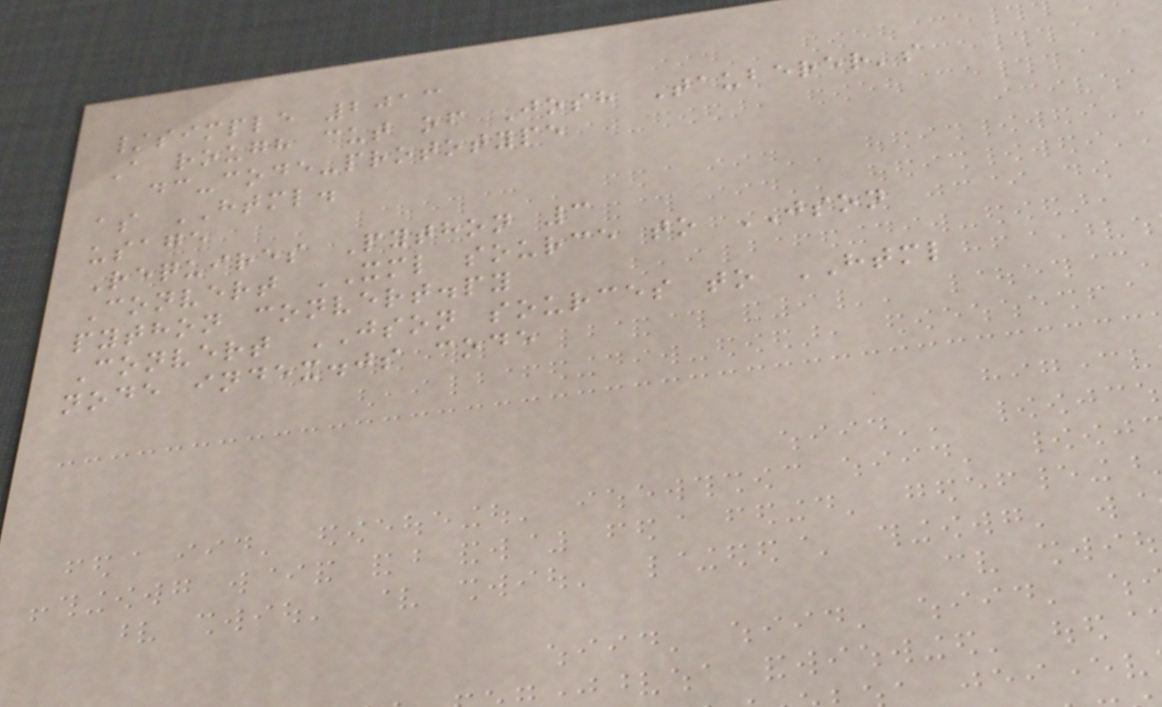/simple 2013
A rough cut of Josh Tauberer's
dc-code-prototype
as HTML.
usage
Requires Python 3
Convert XML source to JSON
python convert.py
Convert JSON sources to HTML
node index.js code
